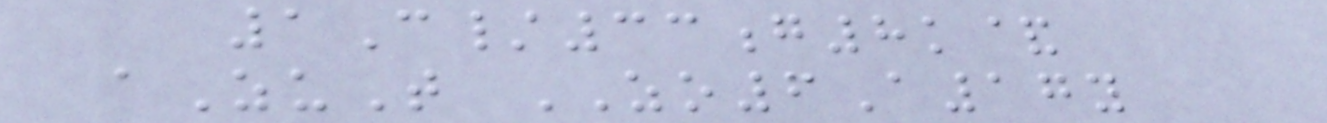1C/33g8k&
aZuT ZO6A17y
